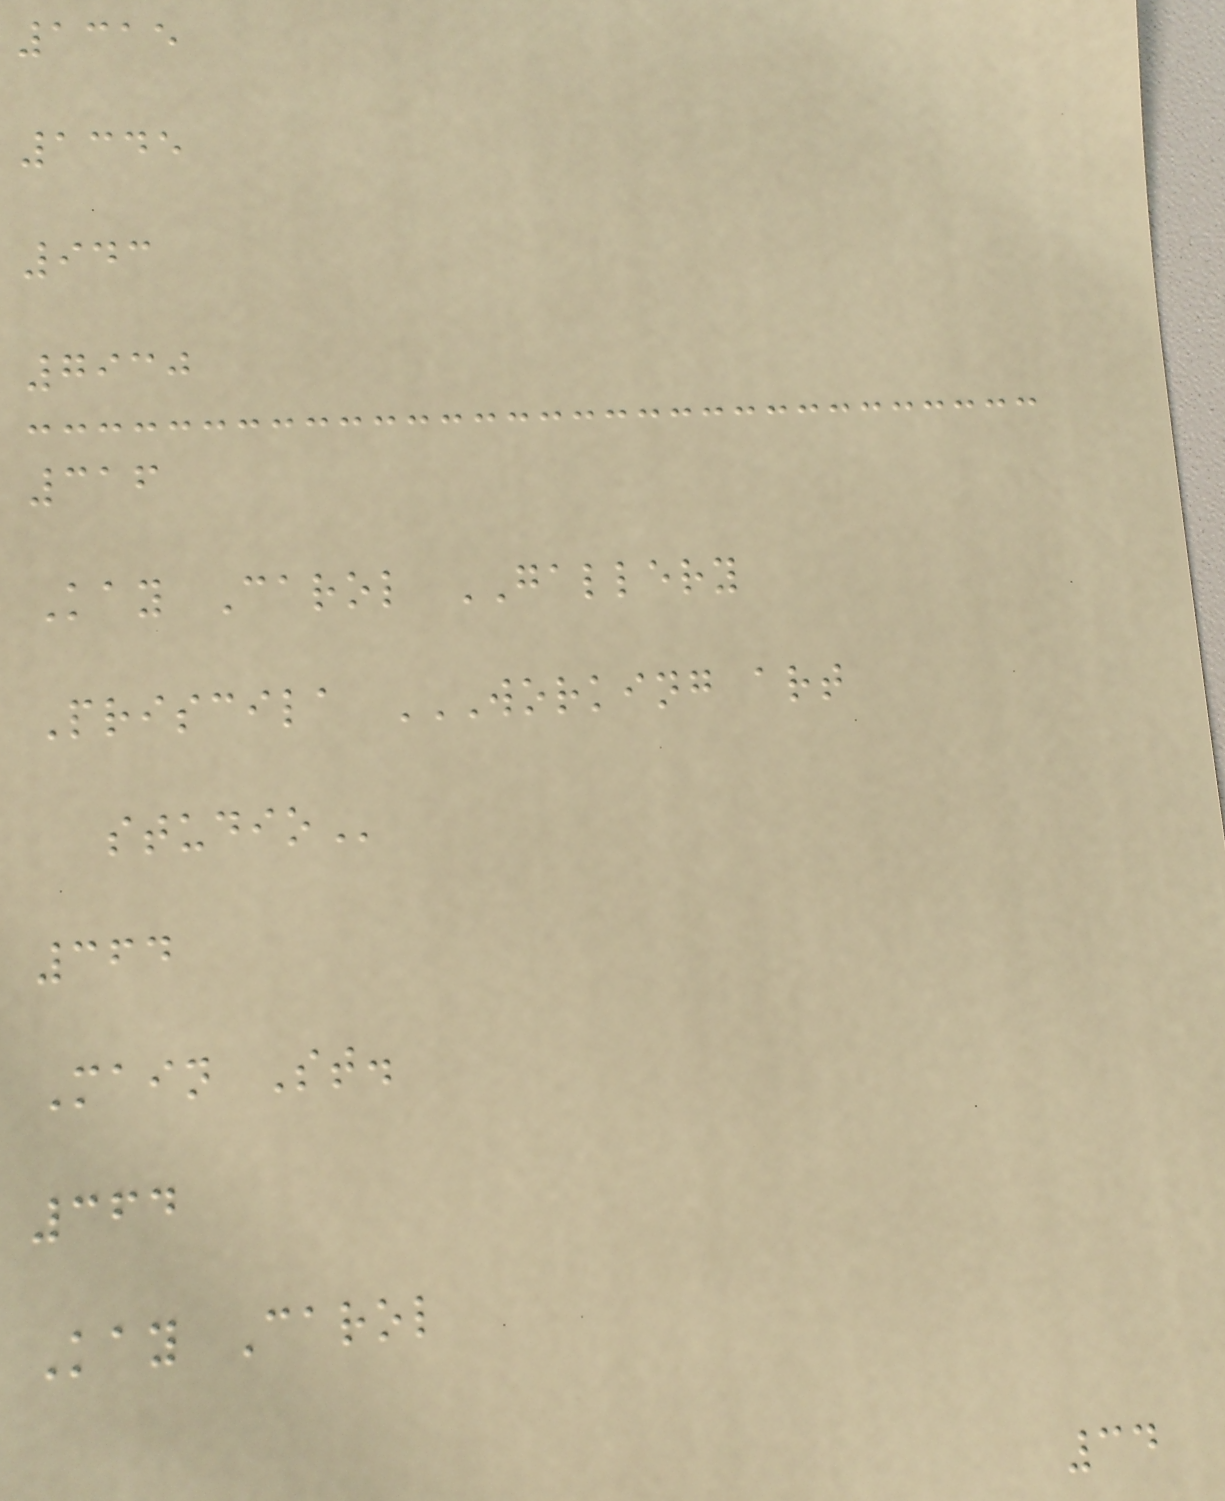1315
1345
943
7930
316
Kay Carol GALLERY
Priscila WORKING ART
STUDIO
364
Main St.
364
Kay Carol
34
